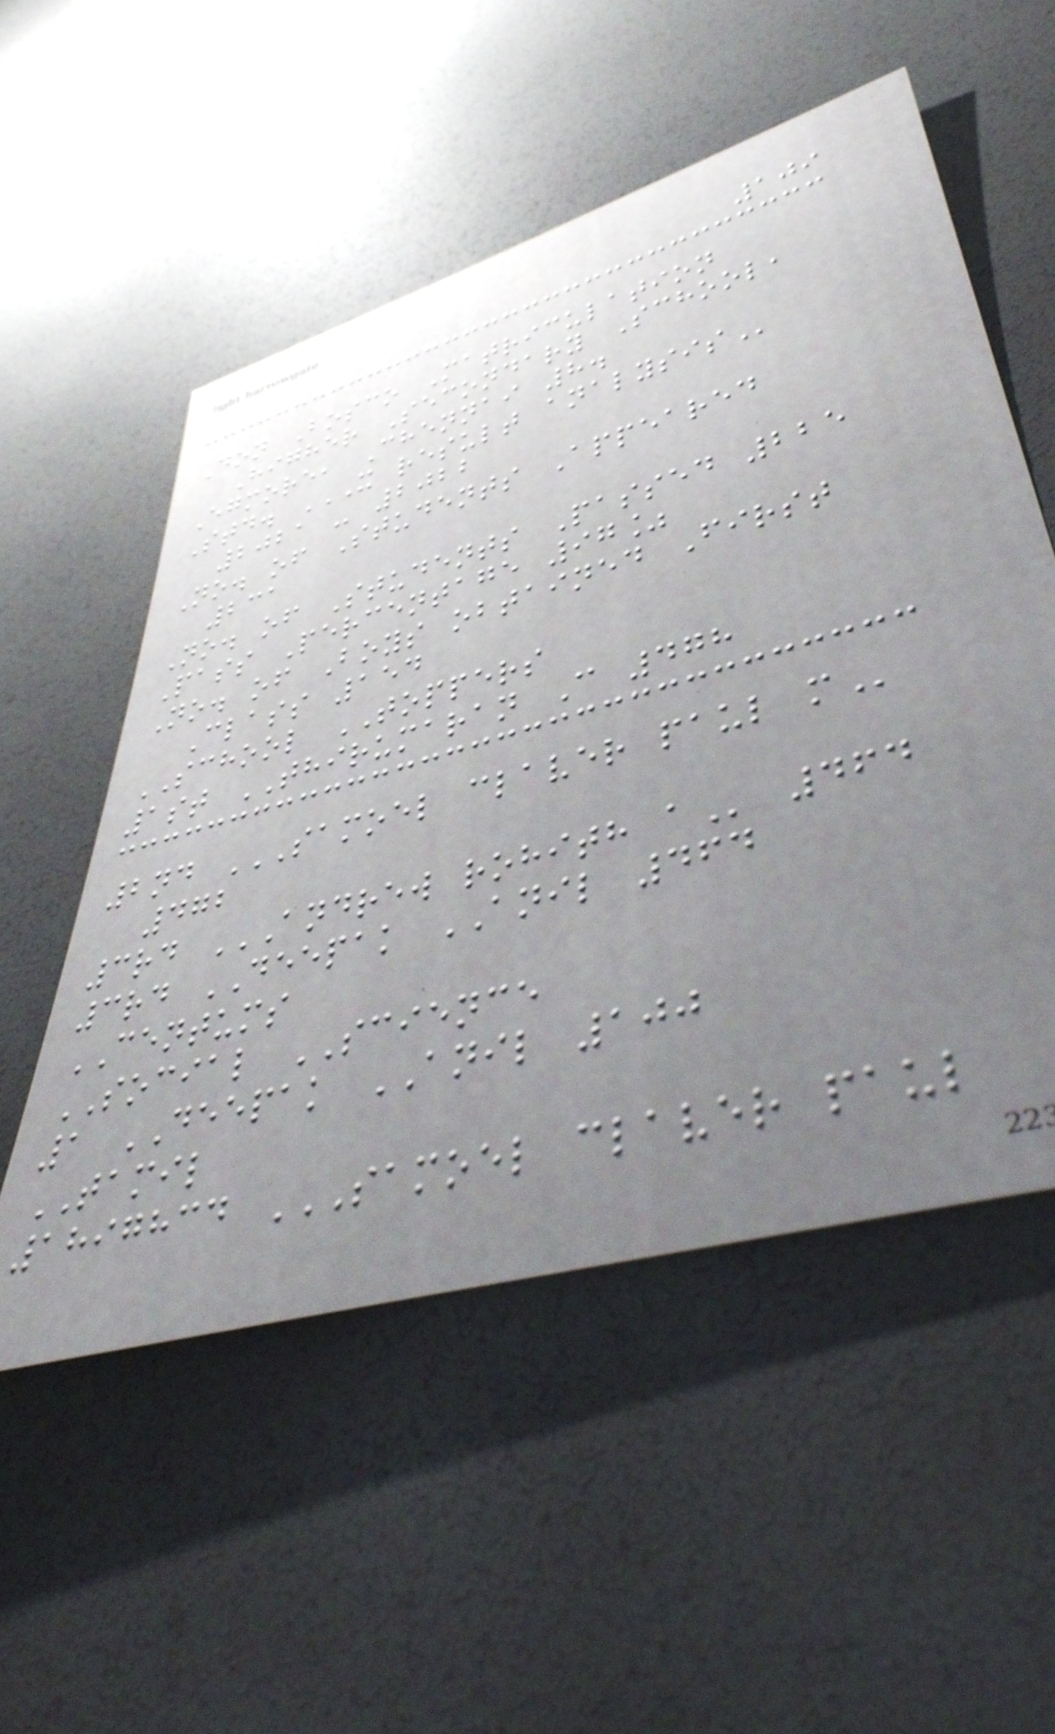109
Don Bosco Matriculation
Higher Secondary School,
Egmore, Chennai 8.
Std. X RESULT ANALYSIS
2021 - 2022
No. of Students Appeared
231
No. of Students Passed 225
Pass Percentage 97%
No. of Boys obtained First
Class 154
SCHOOL TOPPERS
1st THIRUMARAN C 478
2nd SAMOEL CLAVER PAUL M
472
3rd ANDREW ROHITH A 464
3rd DEEPAK ANIL 464
CENTUMS
SOCIAL SCIENCE
1 DEEPAK ANIL 100
TAMIL
1897834 SAMOEL CLAVER PAUL
